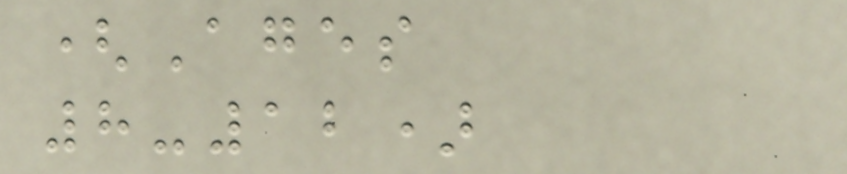(Ages
8-12)
